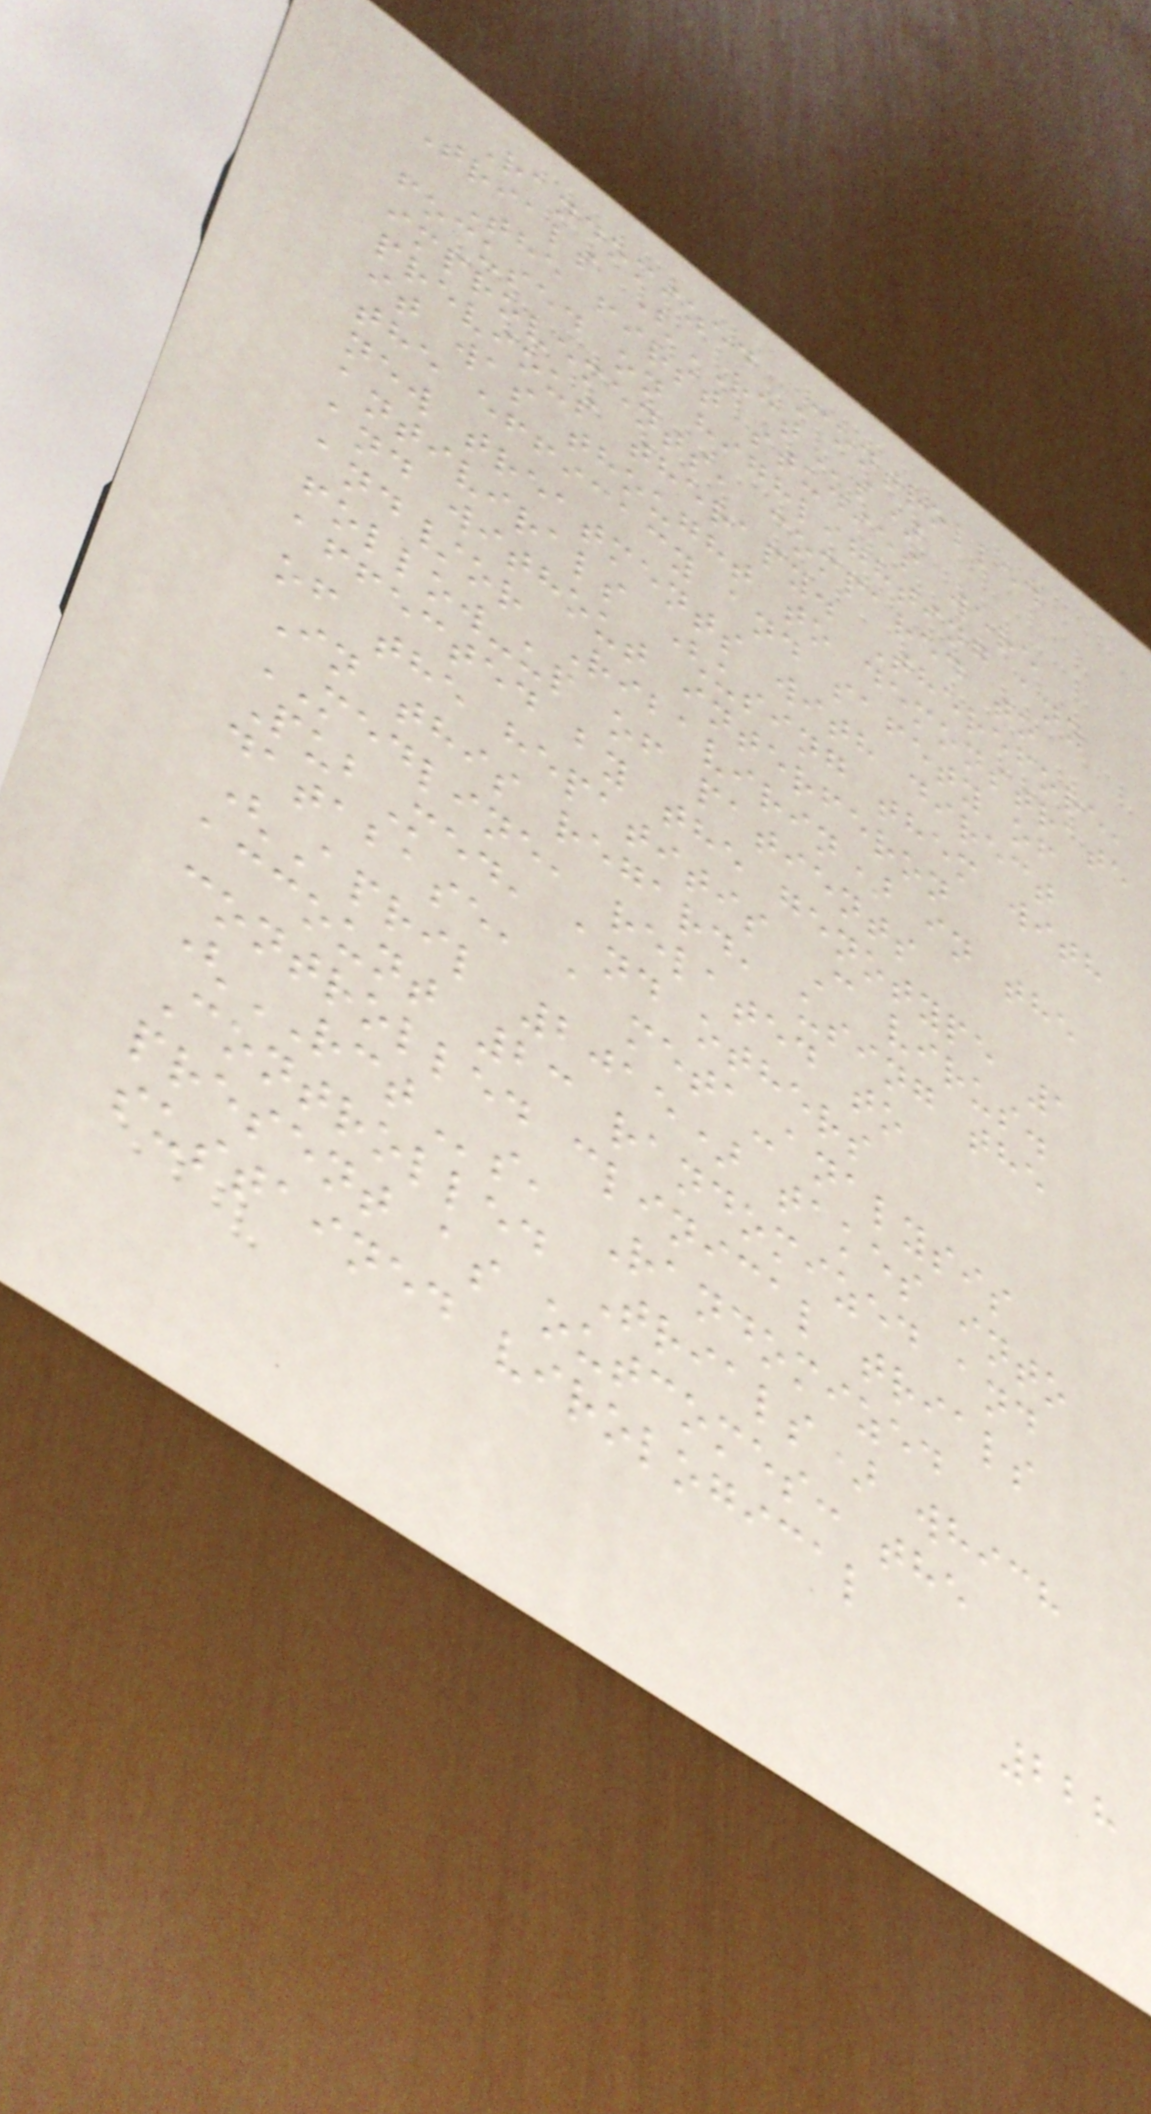Randomized Controlled
Trials (RCTs)
The first studies were
focused on highlighting any
improvements, compared to
previous therapy. Therefore,
it was thought to demonstrate
the efficacy and safety of
new treatments with direct
antivirals (using them with
and without interferon
and/or Ribavirin) in the
follow-up of patients
affected by the genotype 1
of the hepatitis C virus.
In this regard, using the
MEDLINE, related to
PubMed, and others
database, a meta-analysis
(April 2015) takes into
account 23 randomized and
controlled clinical trials
(RCTs, Randomized
Controlled Trials) which
present as outcomes: the
sustained virological
228
